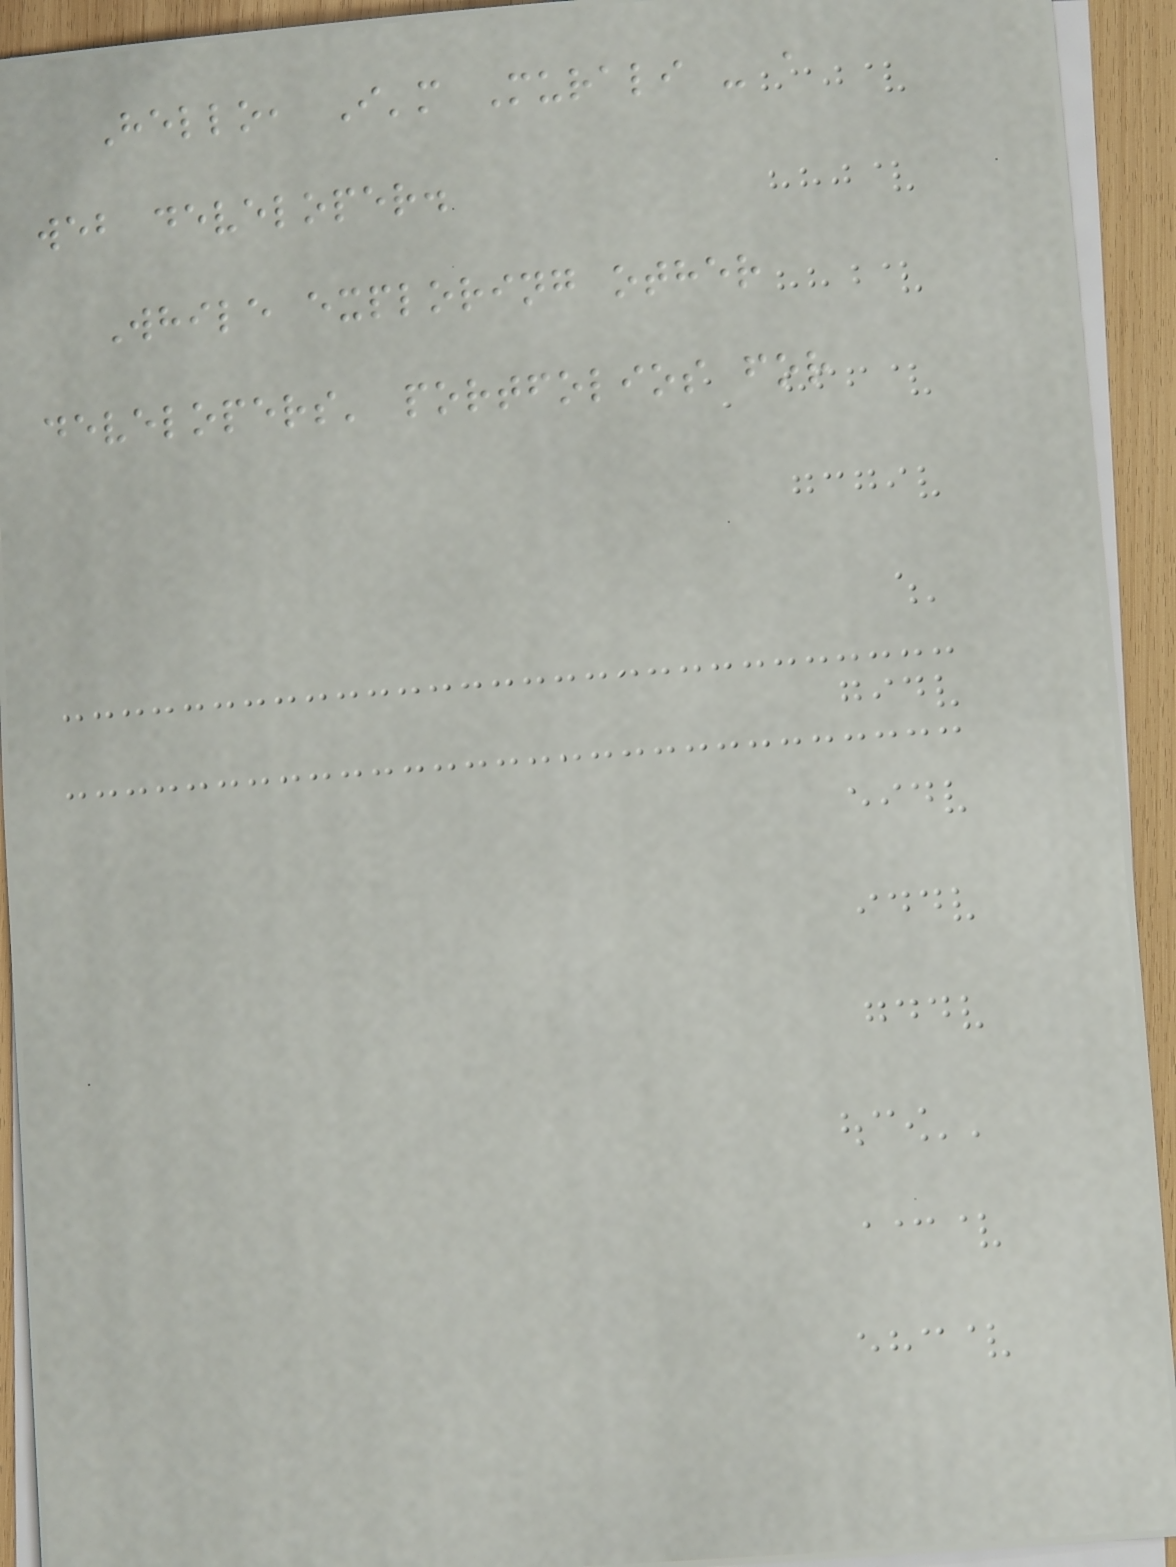Hello, I'm Murali - a
web developer.
While exploring other
developers' portfolios for
